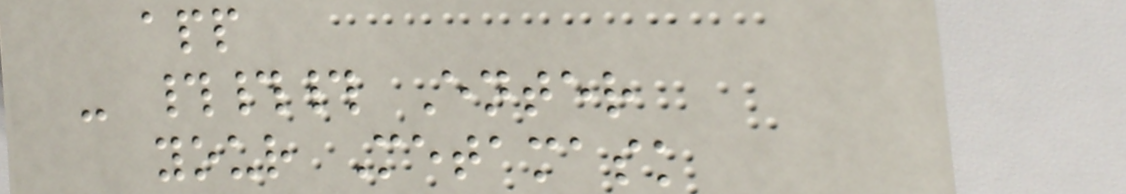app
- ### Enter
your Metamask
